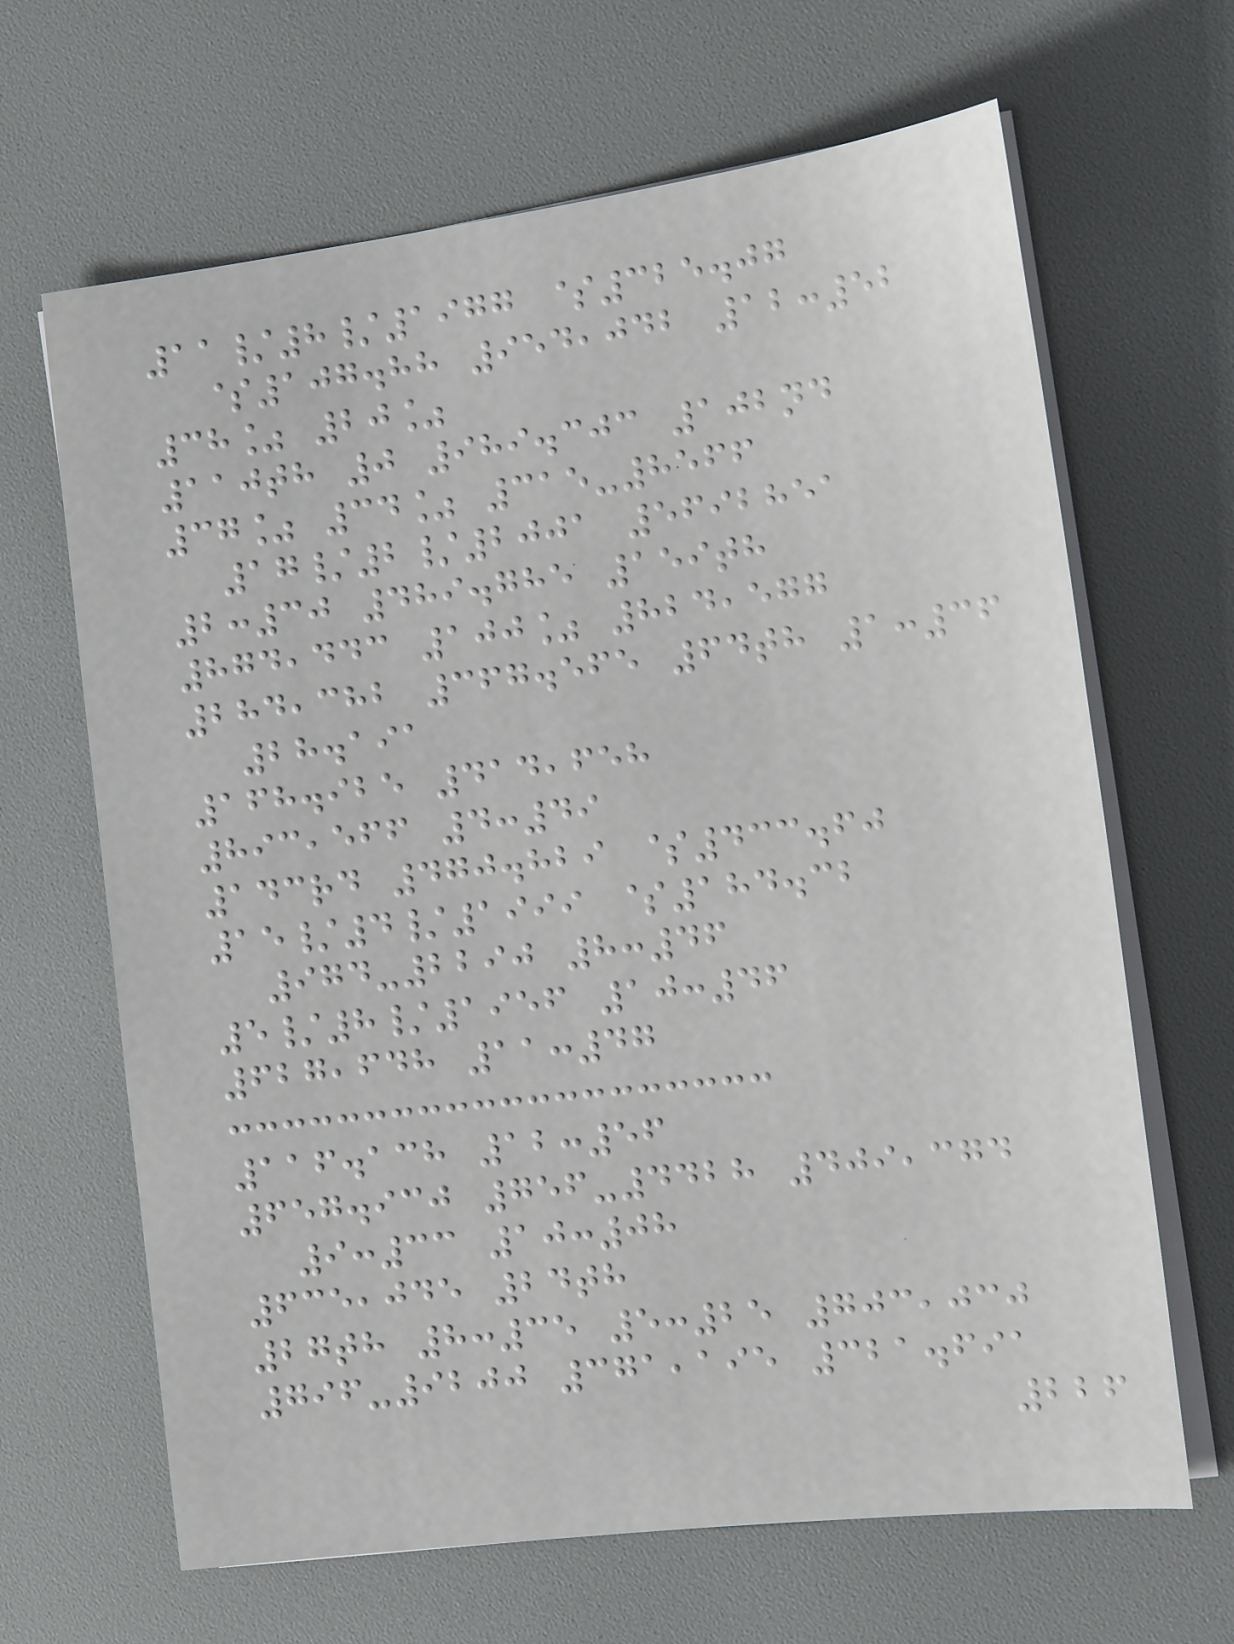11/8/1977 $325.07
$107.88 954,042 12:52
38% 20%
110th 0 989.303 102nd
37% 34% 315-8566
17/2/2001 5692851
2:30 489.785 159th
874,443 100% 824,577
284,382 367.565 64th 1:36
28.191
168.925 414,658
893,566 4:49
143rd 470.829 $433.60
15/4/1999 $184.32
974-2290 8:46
5/8/1956 10:46
627,648 11:47
116.138 12:56
657.930 756-4428 409,374
9:33 10:08
635,045 24th
27th 8:35 5:25 703,030
796-9200 371,195 321.691
226
